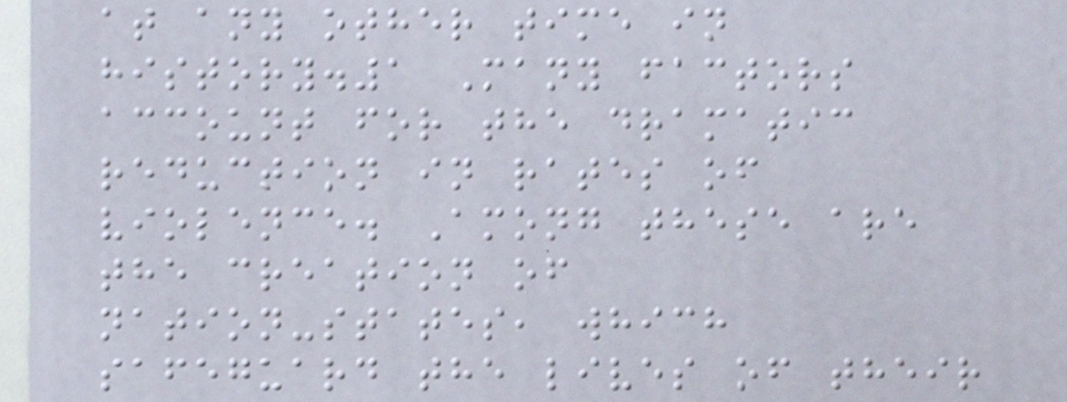at any other time in
history.1 Many factors
account for the dramatic
reduction in rates of
violence. Among these are
the creation of
nation-states, which
safeguard the lives of their
